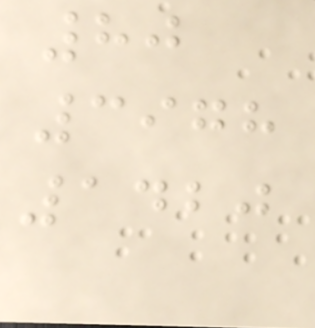80
3978
1420
